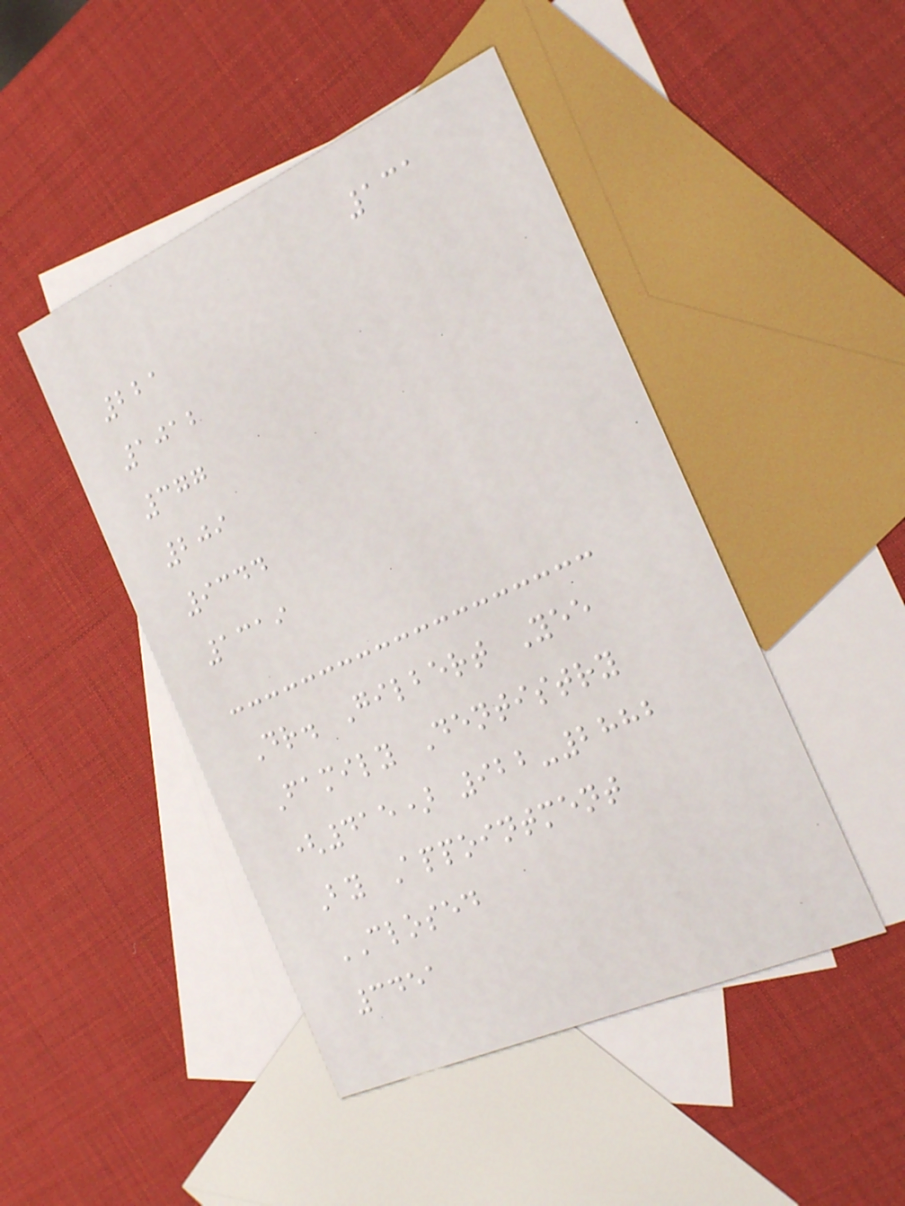131
221
1012
377
209
9344
1319
Dr. Gilbert Yee
Family Dentistry
(415) 922-2882
By Appointment
CLOSED
3451
